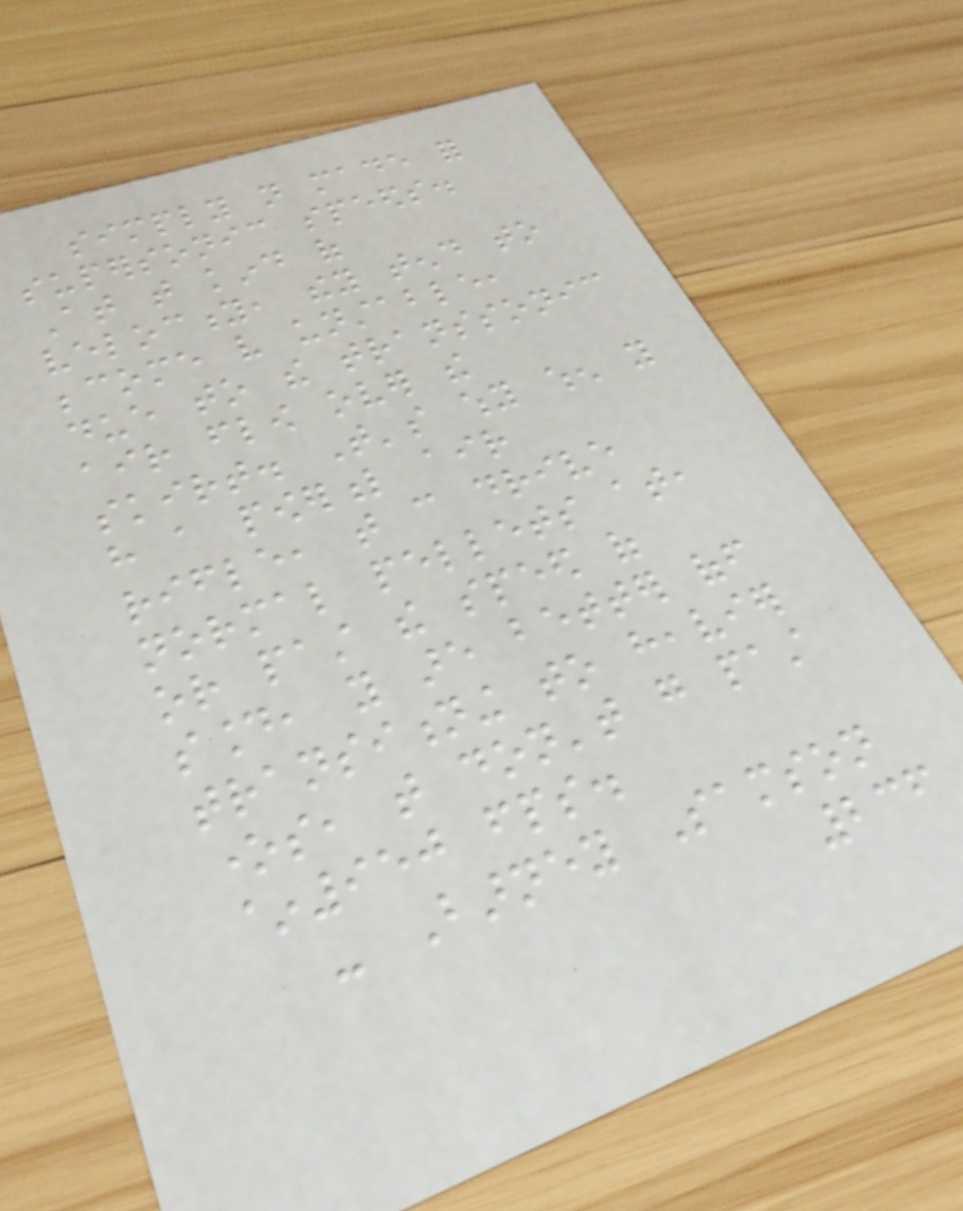simply not made for
supersonic speeds.
At that kind of
velocity, they tend to
become very unstable,
due to the transsonic
air flow over the
skirt. That's why when you
have a powerful air
rifle, that can drive
normal pellets at,
or past the speed of
sound, you are better off
transitioning to heavier
ones, that don't go past
~950 fps.
- Barney Samson
236
